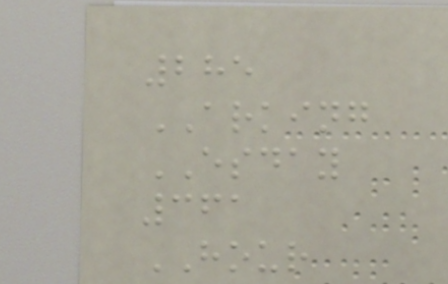285
ARKING
ESDAY
361
HOUR
